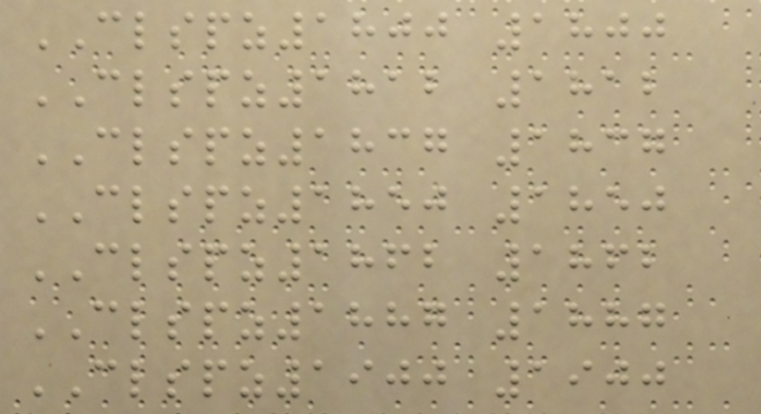CLSPZ1800 1800
CLSPZ1812 1812
CLSPZ1837 1837
CLSPZ1850 1850
CLSPZ1862 1862
CLSPZ1887 1887
CLSPZ1900 1900
